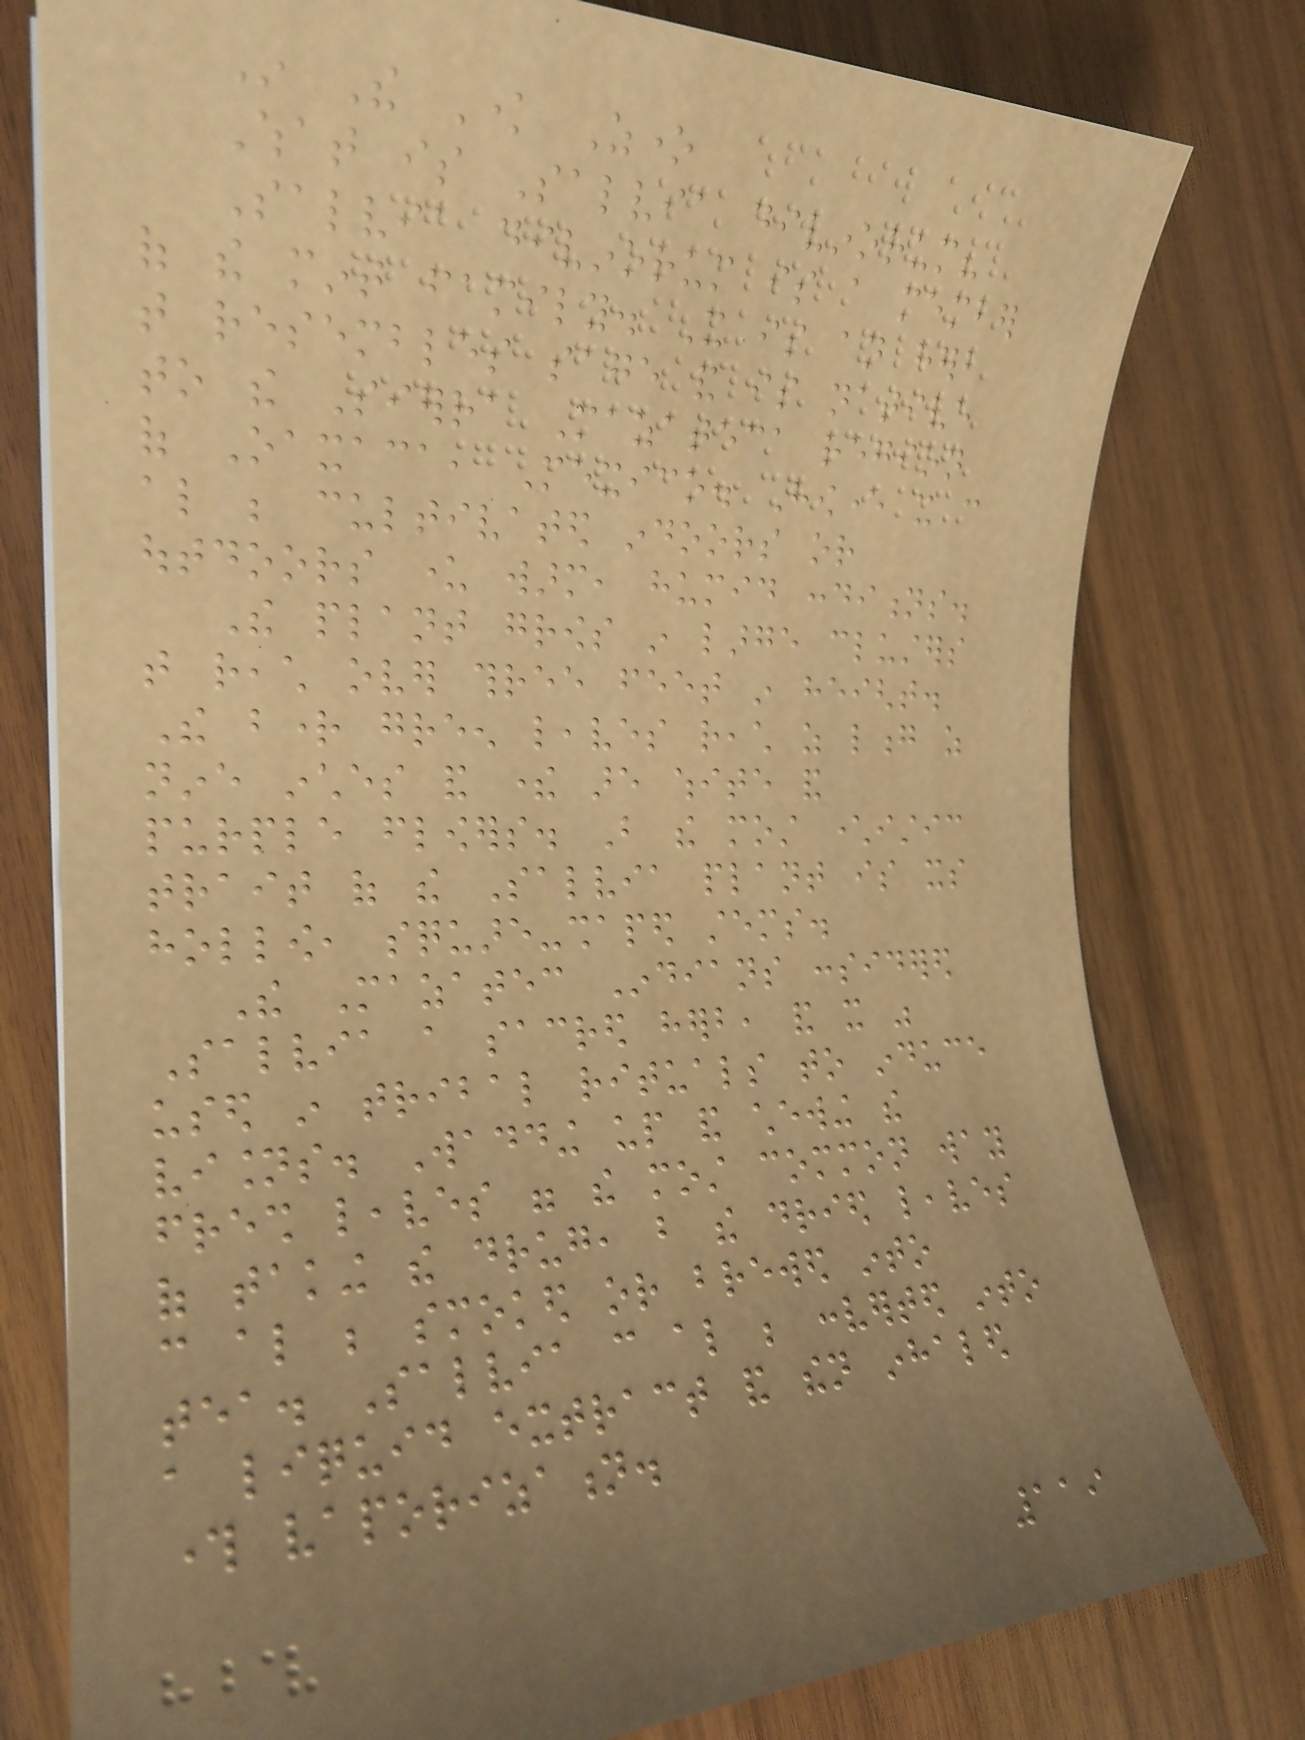In The Know Zone
What is Salvia divinorum?
Salvia divinorum is a member
of the mint family. It is an herb
that resembles sage and is native
to the Sierra Mazateca region
of Oaxaca, Mexico. However it can
also be cultivated indoors or
outdoors under warm, humid conditions.
The plant grows in large clusters
that reach over three feet in height.
The bright green leaves reach as long as
nine inches and there are white and
purple flowers. But the most characteristic
trait of the Salvia plant is its
hollow, square-shaped stems.
The Mazatec Indians considered
Salvia a sacred herb, and it was
used in tribal rituals to induce
visions. Wadding up and chewing the
fresh leaves were the most common way
of taking the drug, but the dried leaves
can also be smoked or brewed into
tea. Salvia can also be converted into
a liquid extract and then inhaled
through vaporization.
119
